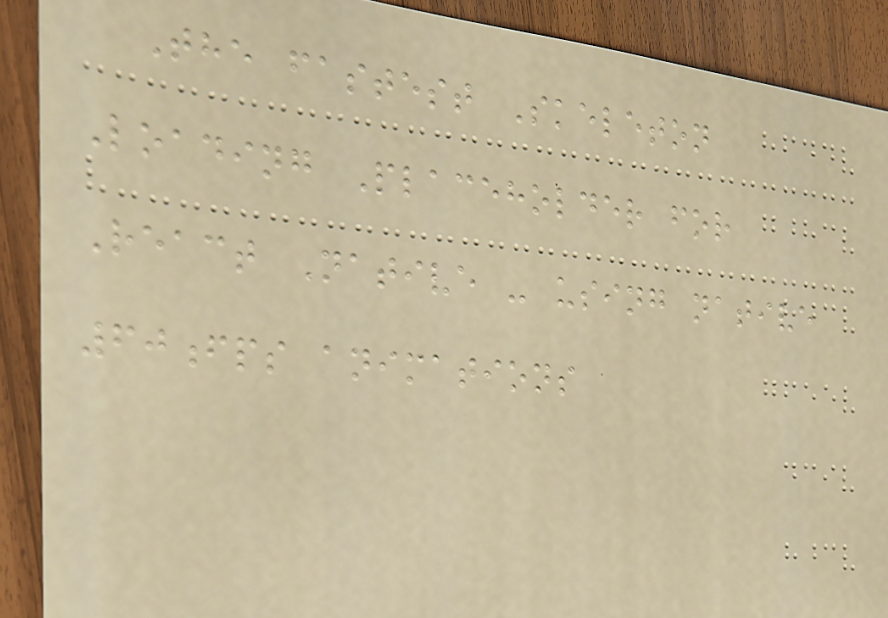The fastest Skeleton
Loading Placeholder for
React Native - using native
60fps animations
